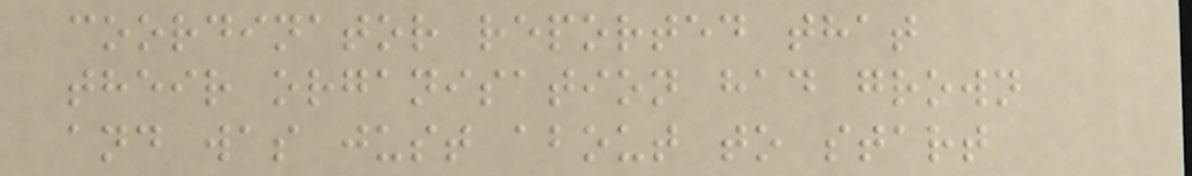coordinator reported that
their organisation had grown
and was just about to start
